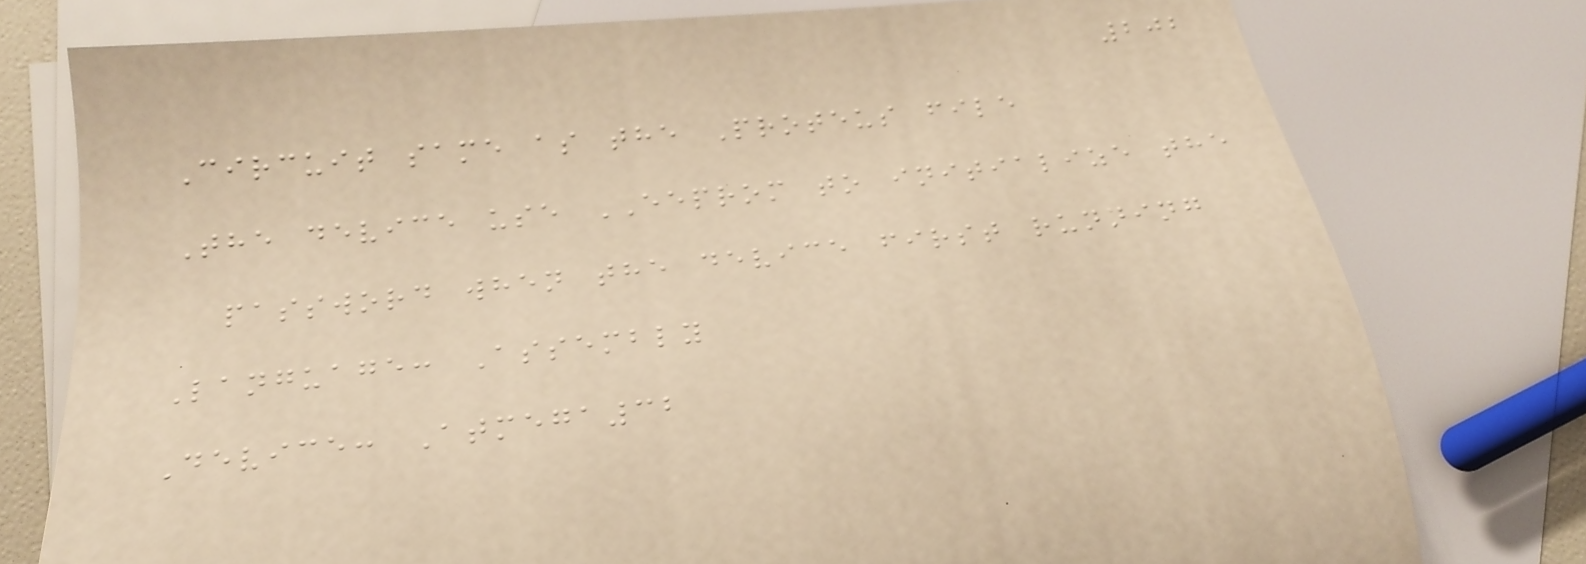202
Circuit same as the Proteus file
The device use EEPROM to initialize the
password when the device first running
Language: Assembly
Device: Atmega32
